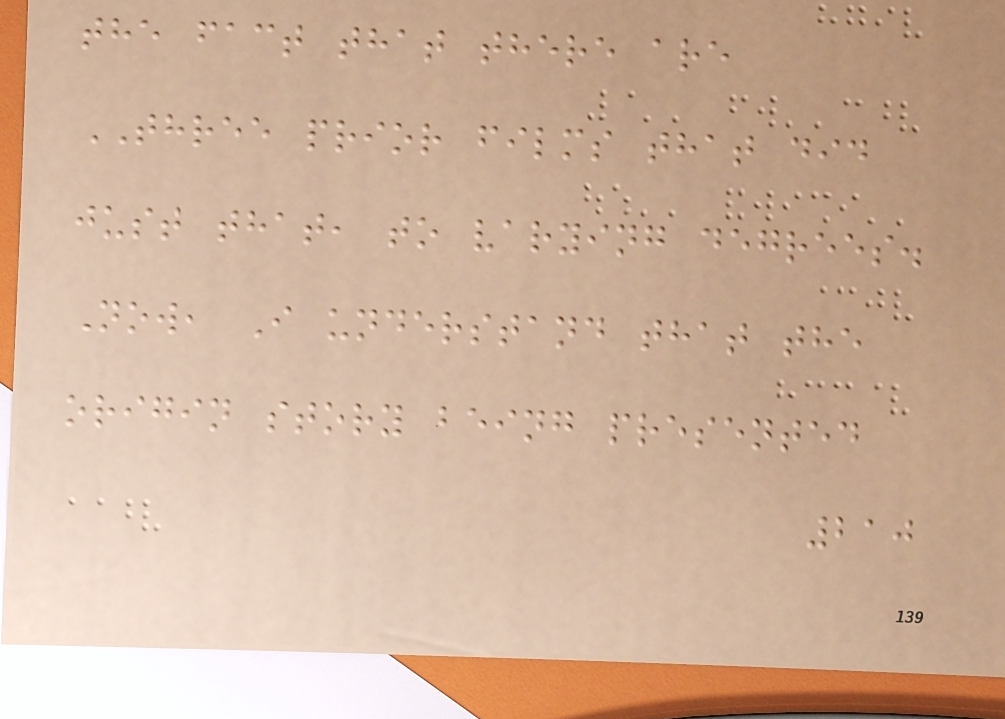the fact that there are
THREE prior films that did
just that, to varying degrees.
Now, I understand that the
origin story being presented
210
